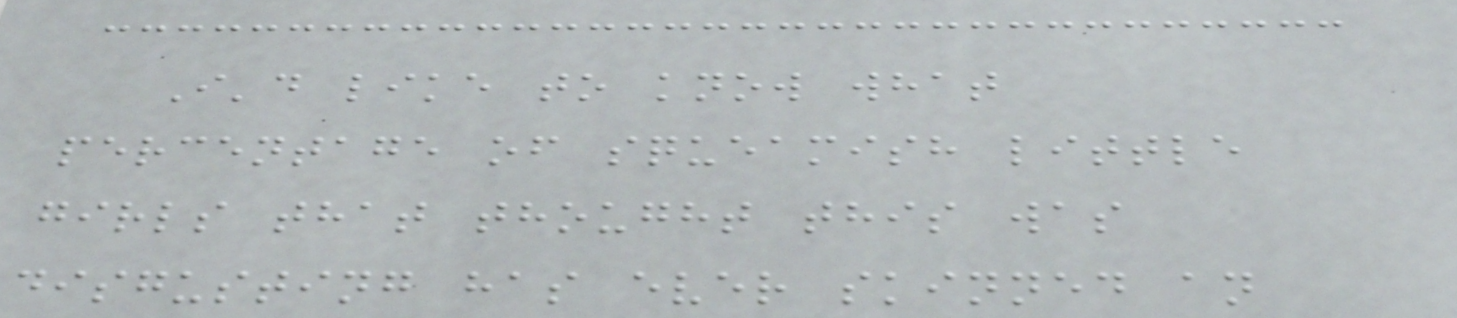I'd like to know what
percentage of squeamish little
girls that thought this was
disgusting has ever skinned an
